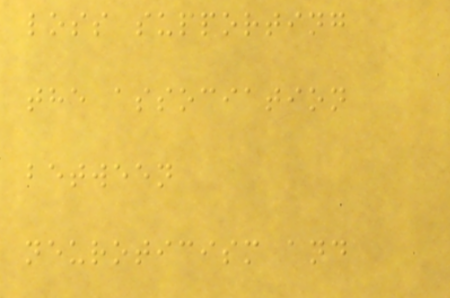loss supporting
the association
between
neuroticism and
